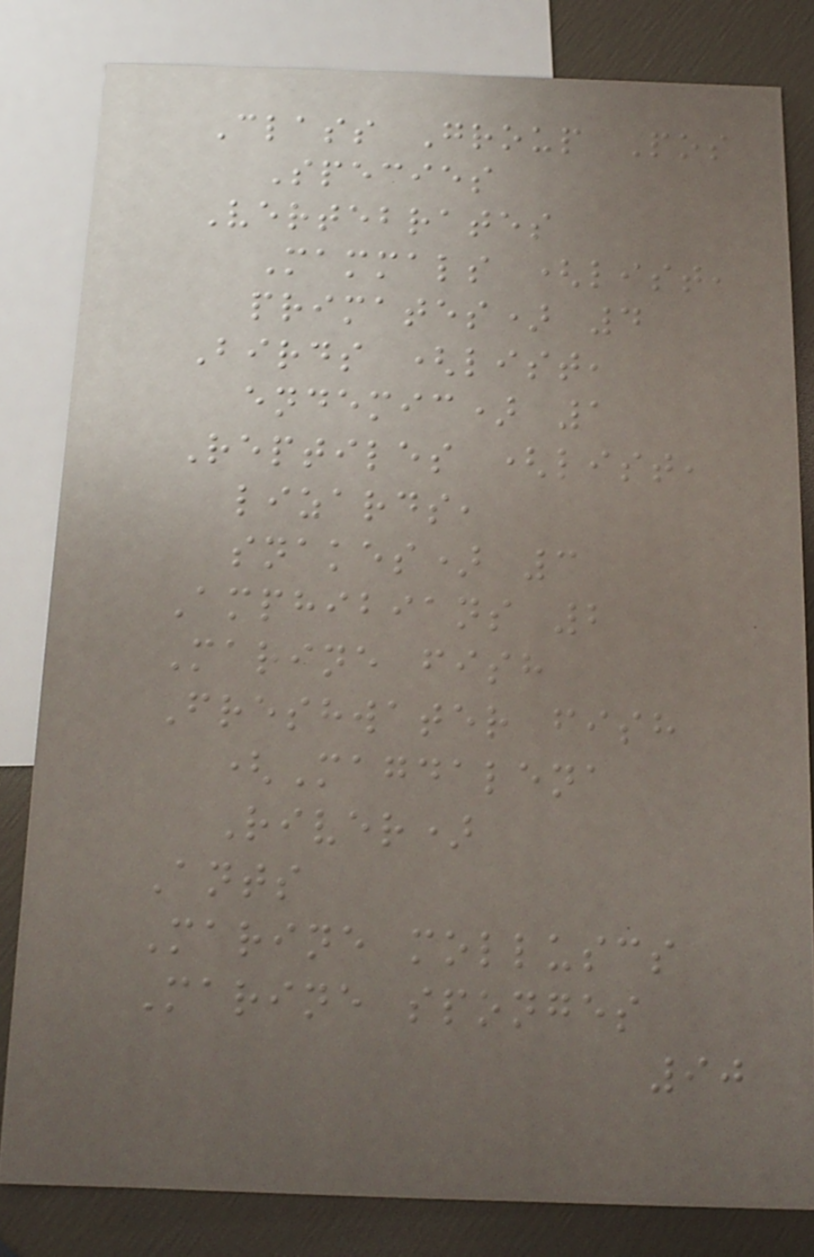Class Group Pos
Species
Vertebrates
Mammals (list,
primates) 4
Birds (list,
endemic) 1
Reptiles (list,
lizards,
snakes) 3
Amphibians 2
Marine fish
Freshwater fish
(Magdalena
River)
Ants
Marine molluscs
Marine sponges
90
